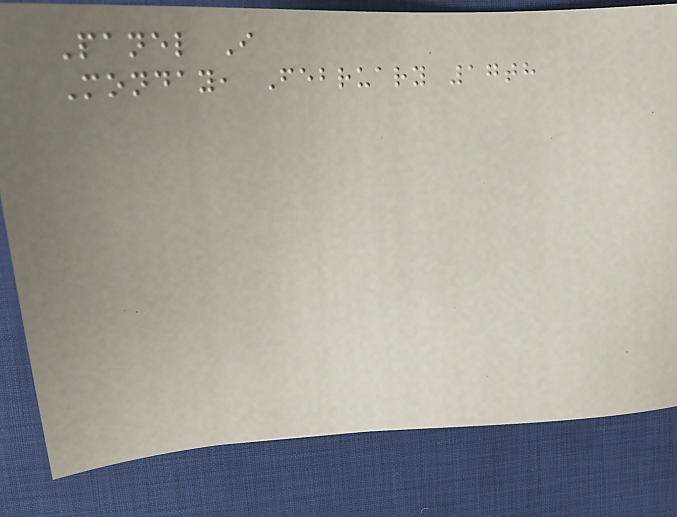Panel I
Monday, February 17th
